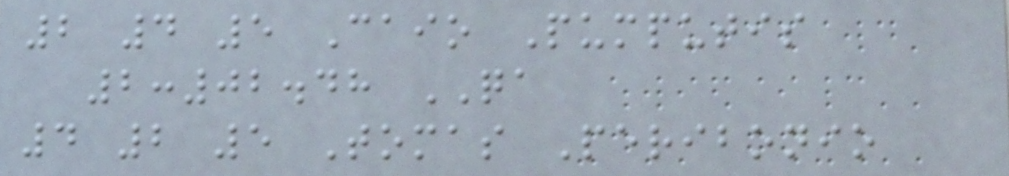2 4 5 Caio Pumputis
2:02.48 QA
4 2 5 Tomas Peribonio
